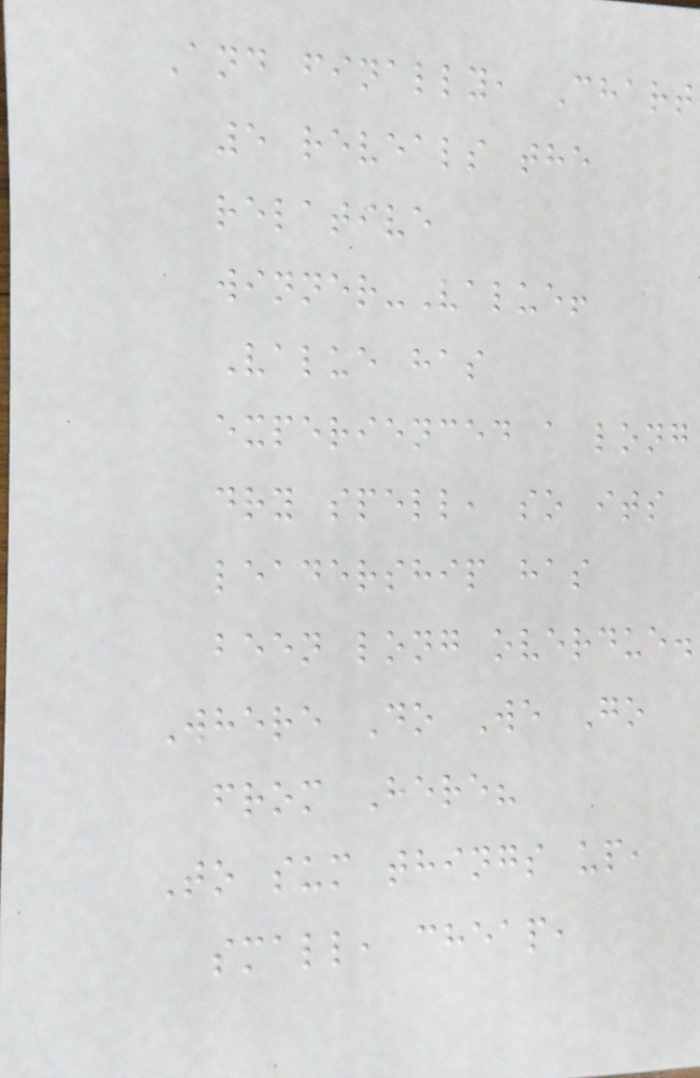And finally, Chart
5 reveals the
relative
winner-Value!
Value has
experienced a long
dry spell, so its
leadership has
been long overdue.
Where Do We Go
from Here?
To sum things up,
small, cheap,
